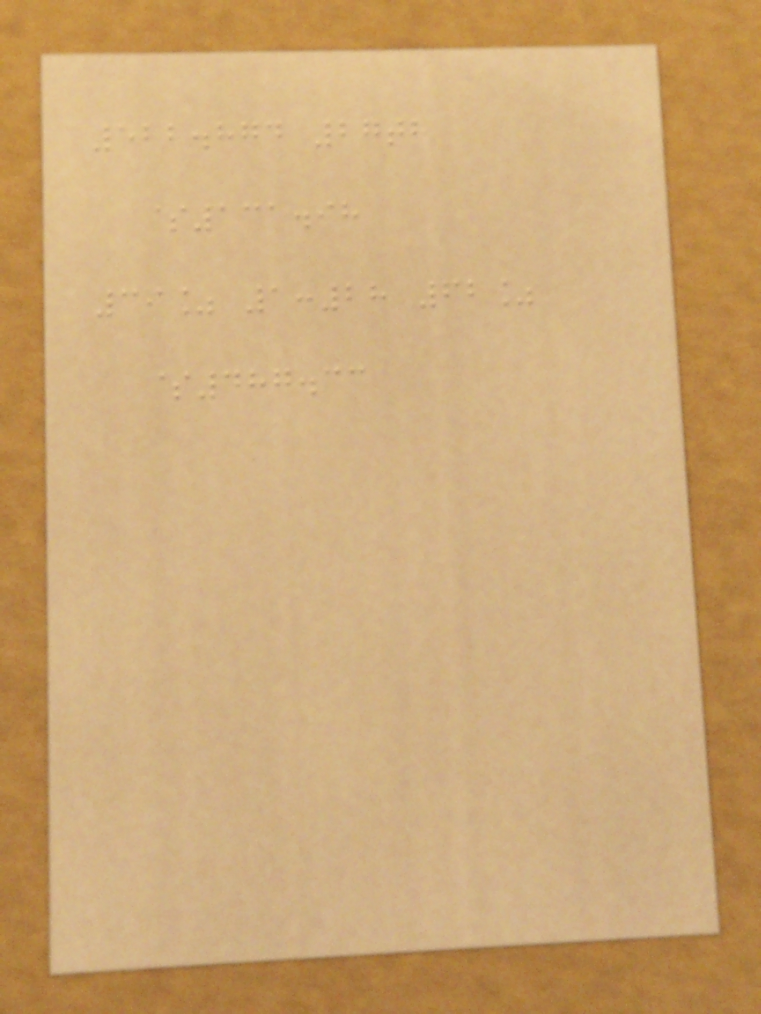522.874 27th
$131.98
39% 1:28 62%
$487.33
